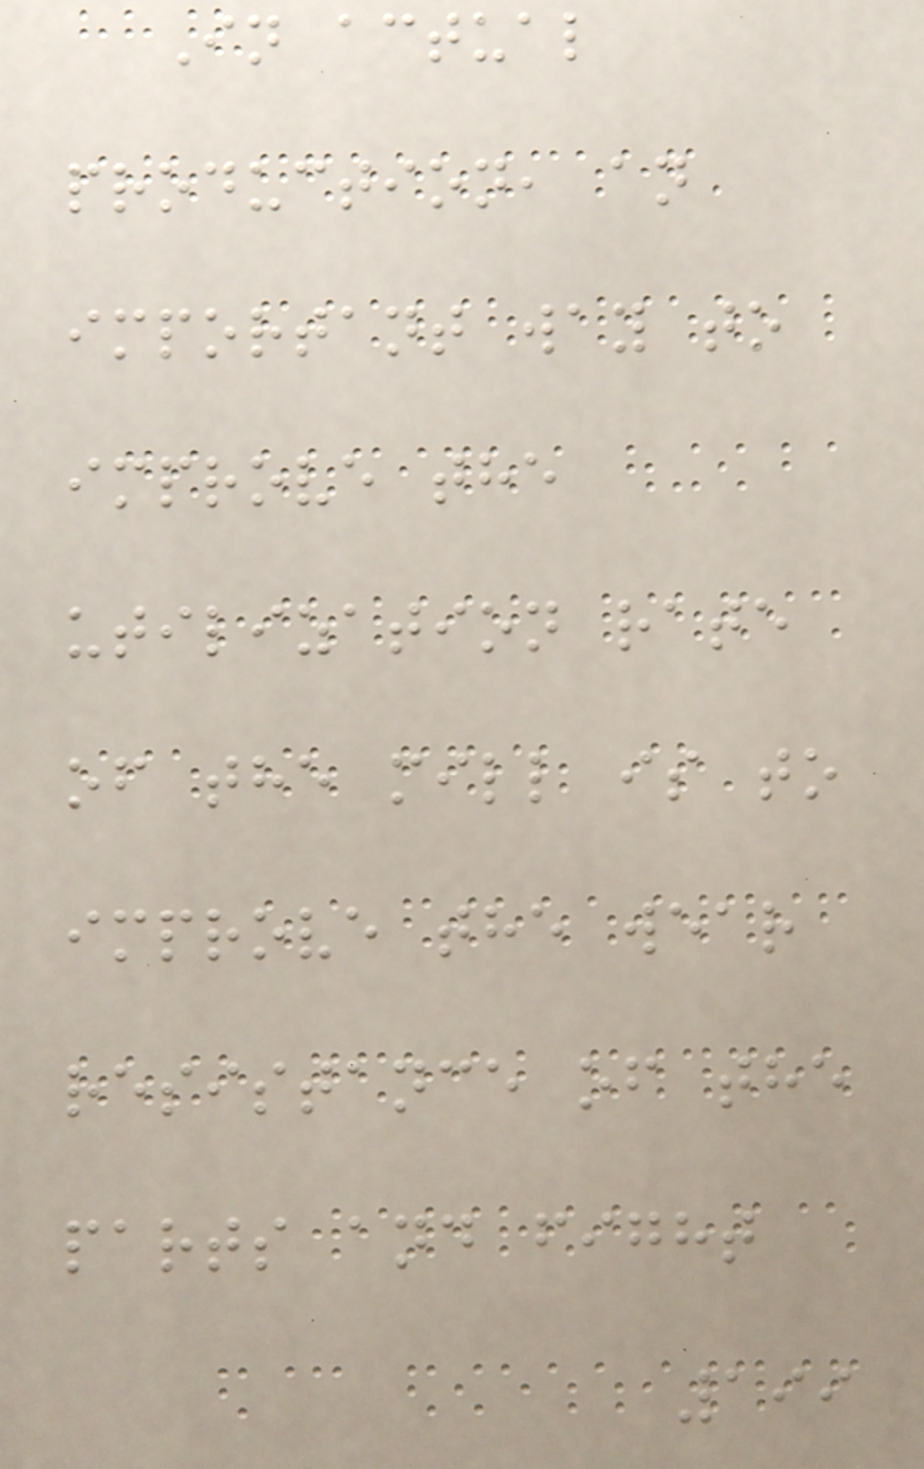In actual
production, an
important way to
improve the
utilization rate
of the mill is to
improve the wear
resistance of the
parts and fight
199
